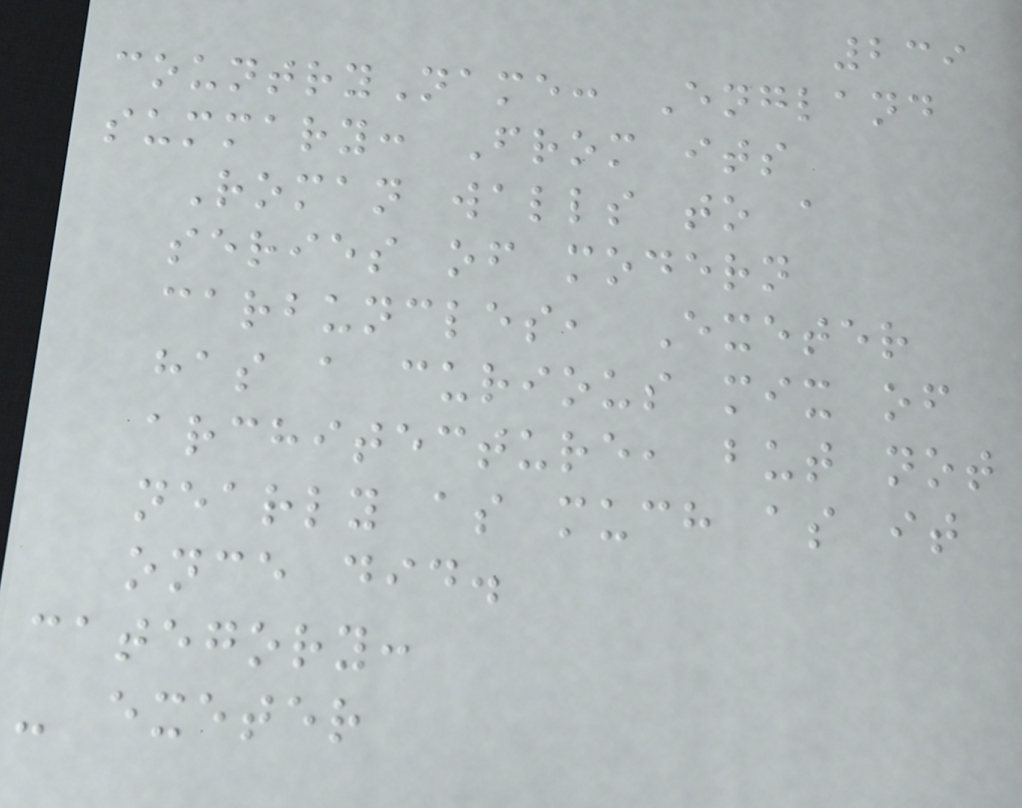239
countryName: England
summary: From its
Roman walls to a
series of modern
carbuncles, Exeter
has a curious mix of
architecture, but not
nearly as much as it
once did.
category:
- exeter
